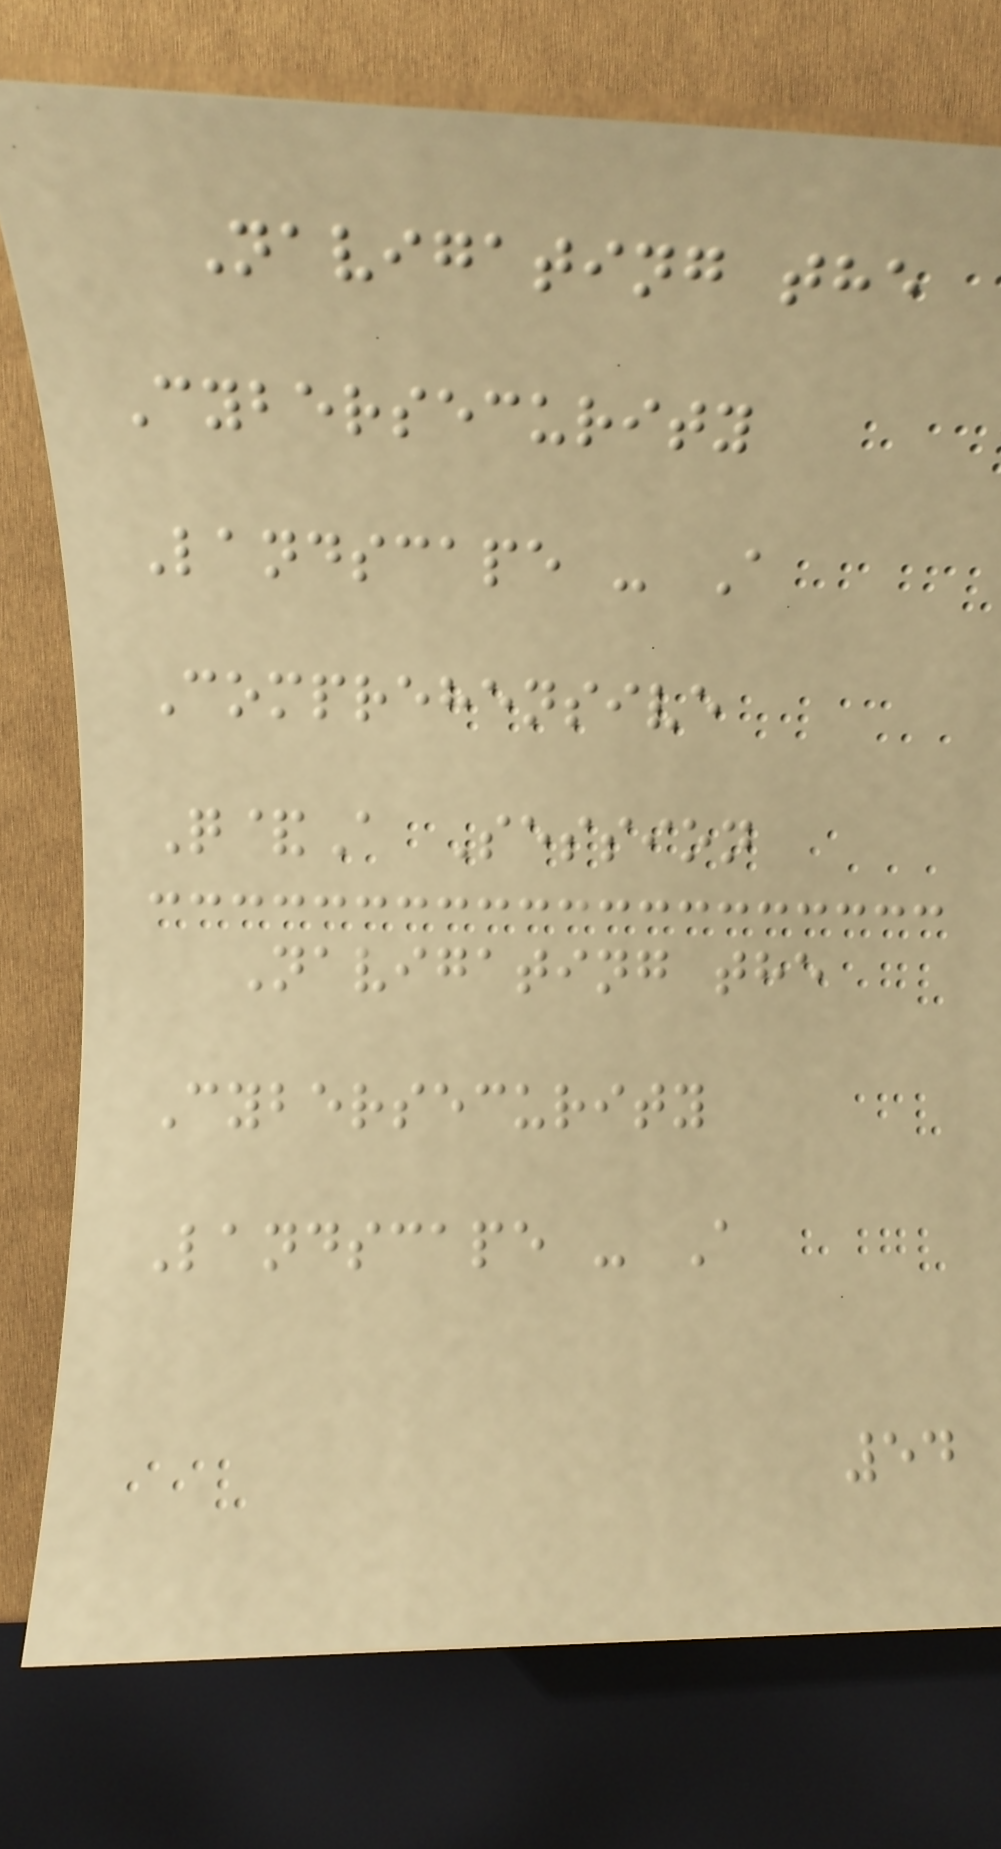Navigating the
Cybersecurity
Landscape - A
Comprehensive
Q&A Session
Navigating the
Cybersecurity
Landscape - A
54
